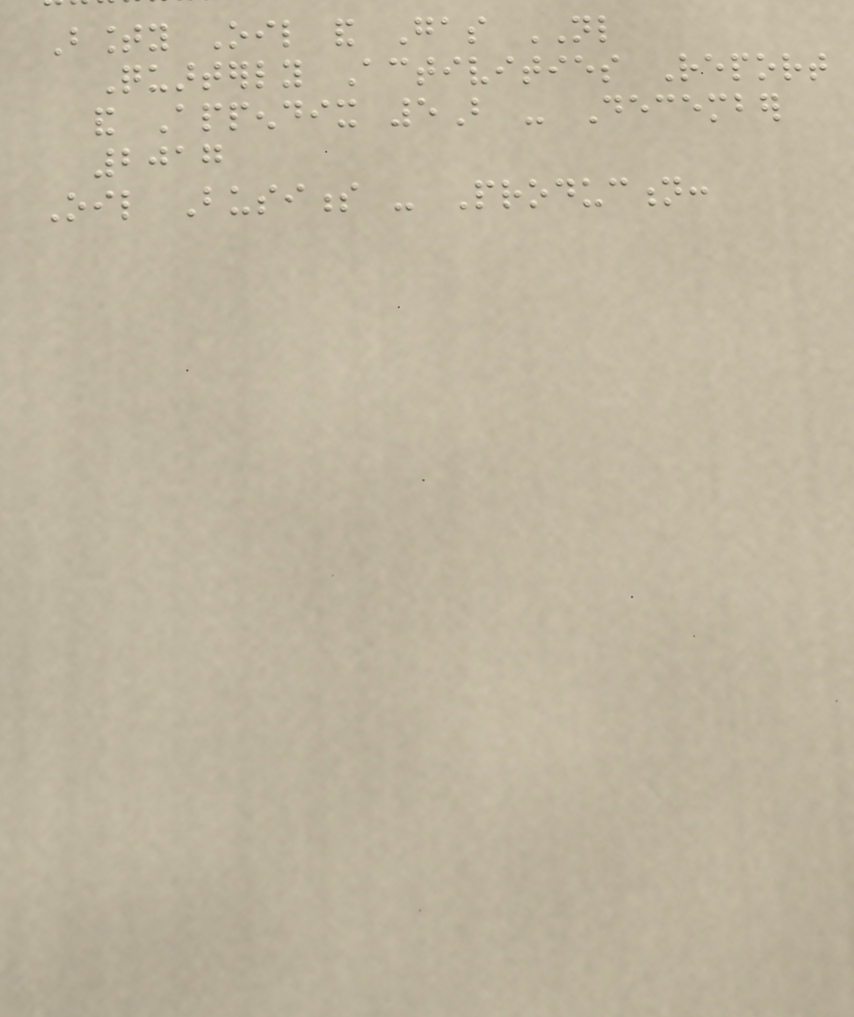Bounty Oil and Gas NL
Quarterly Activities Report
and Appendix 5B - December
2017
Oil Business - Production:
